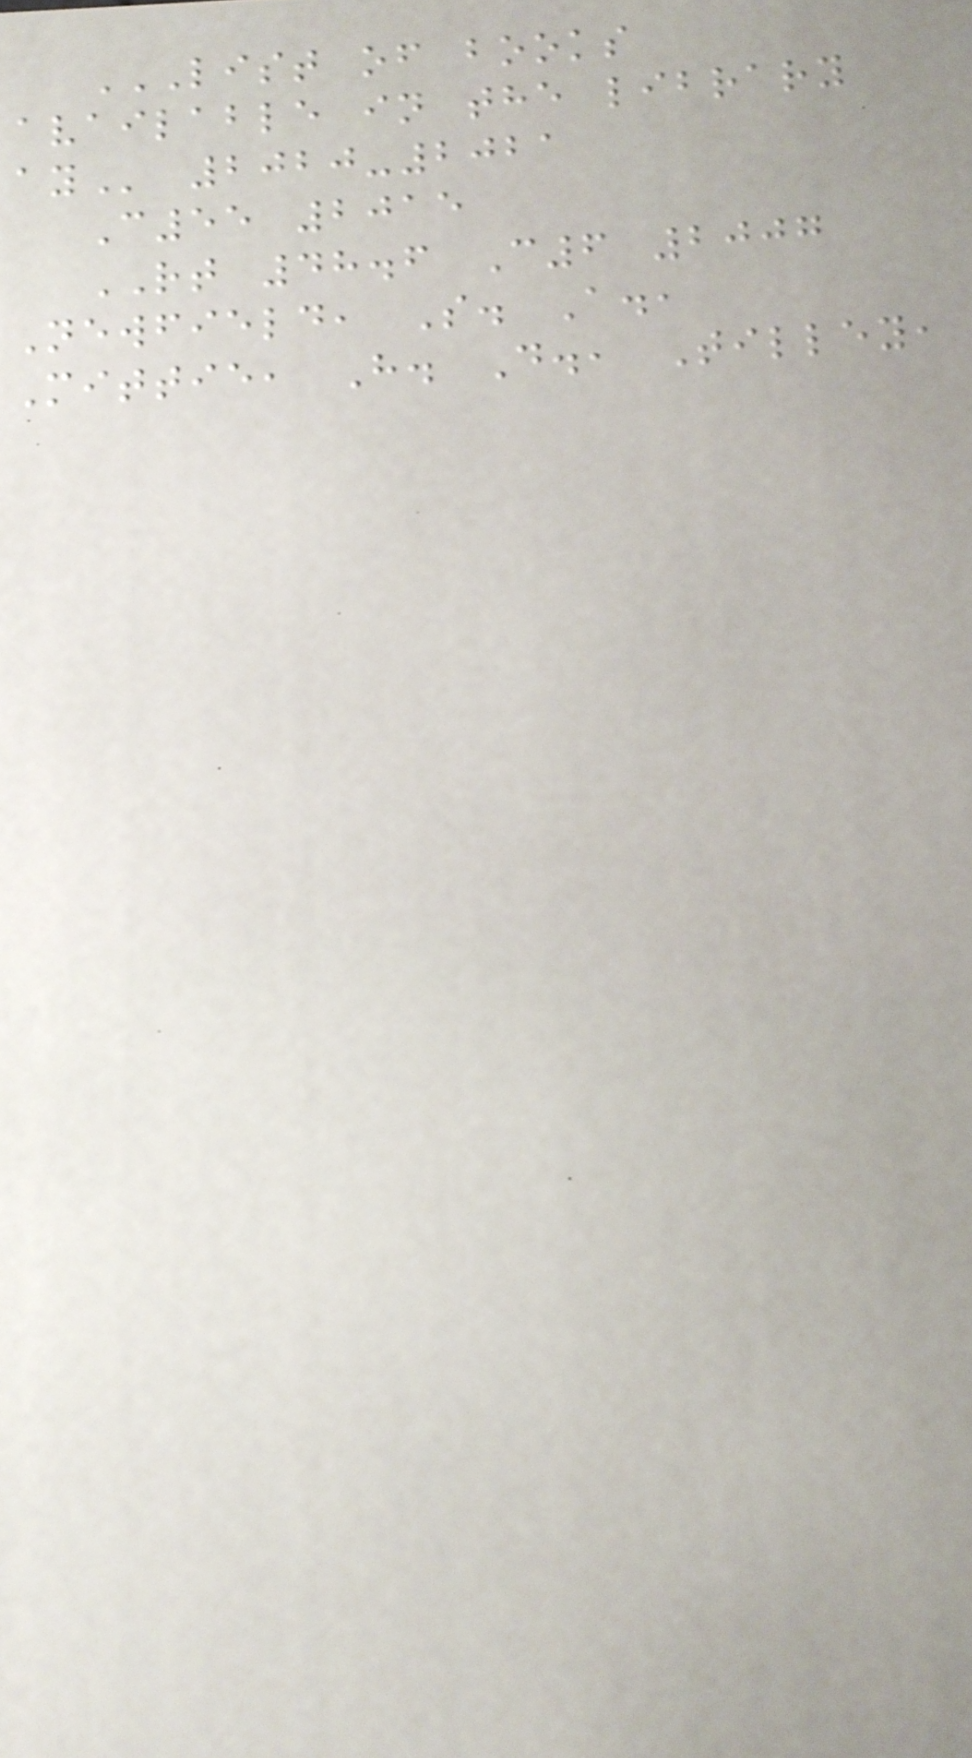LIST OF BOOKS
AVAILABLE IN THE LIBRARY
AY 2020-2021
C55 2015
RT 48.6 C6 2007
Newfield, S. A.,
Mittie, H. D., Tilley,
